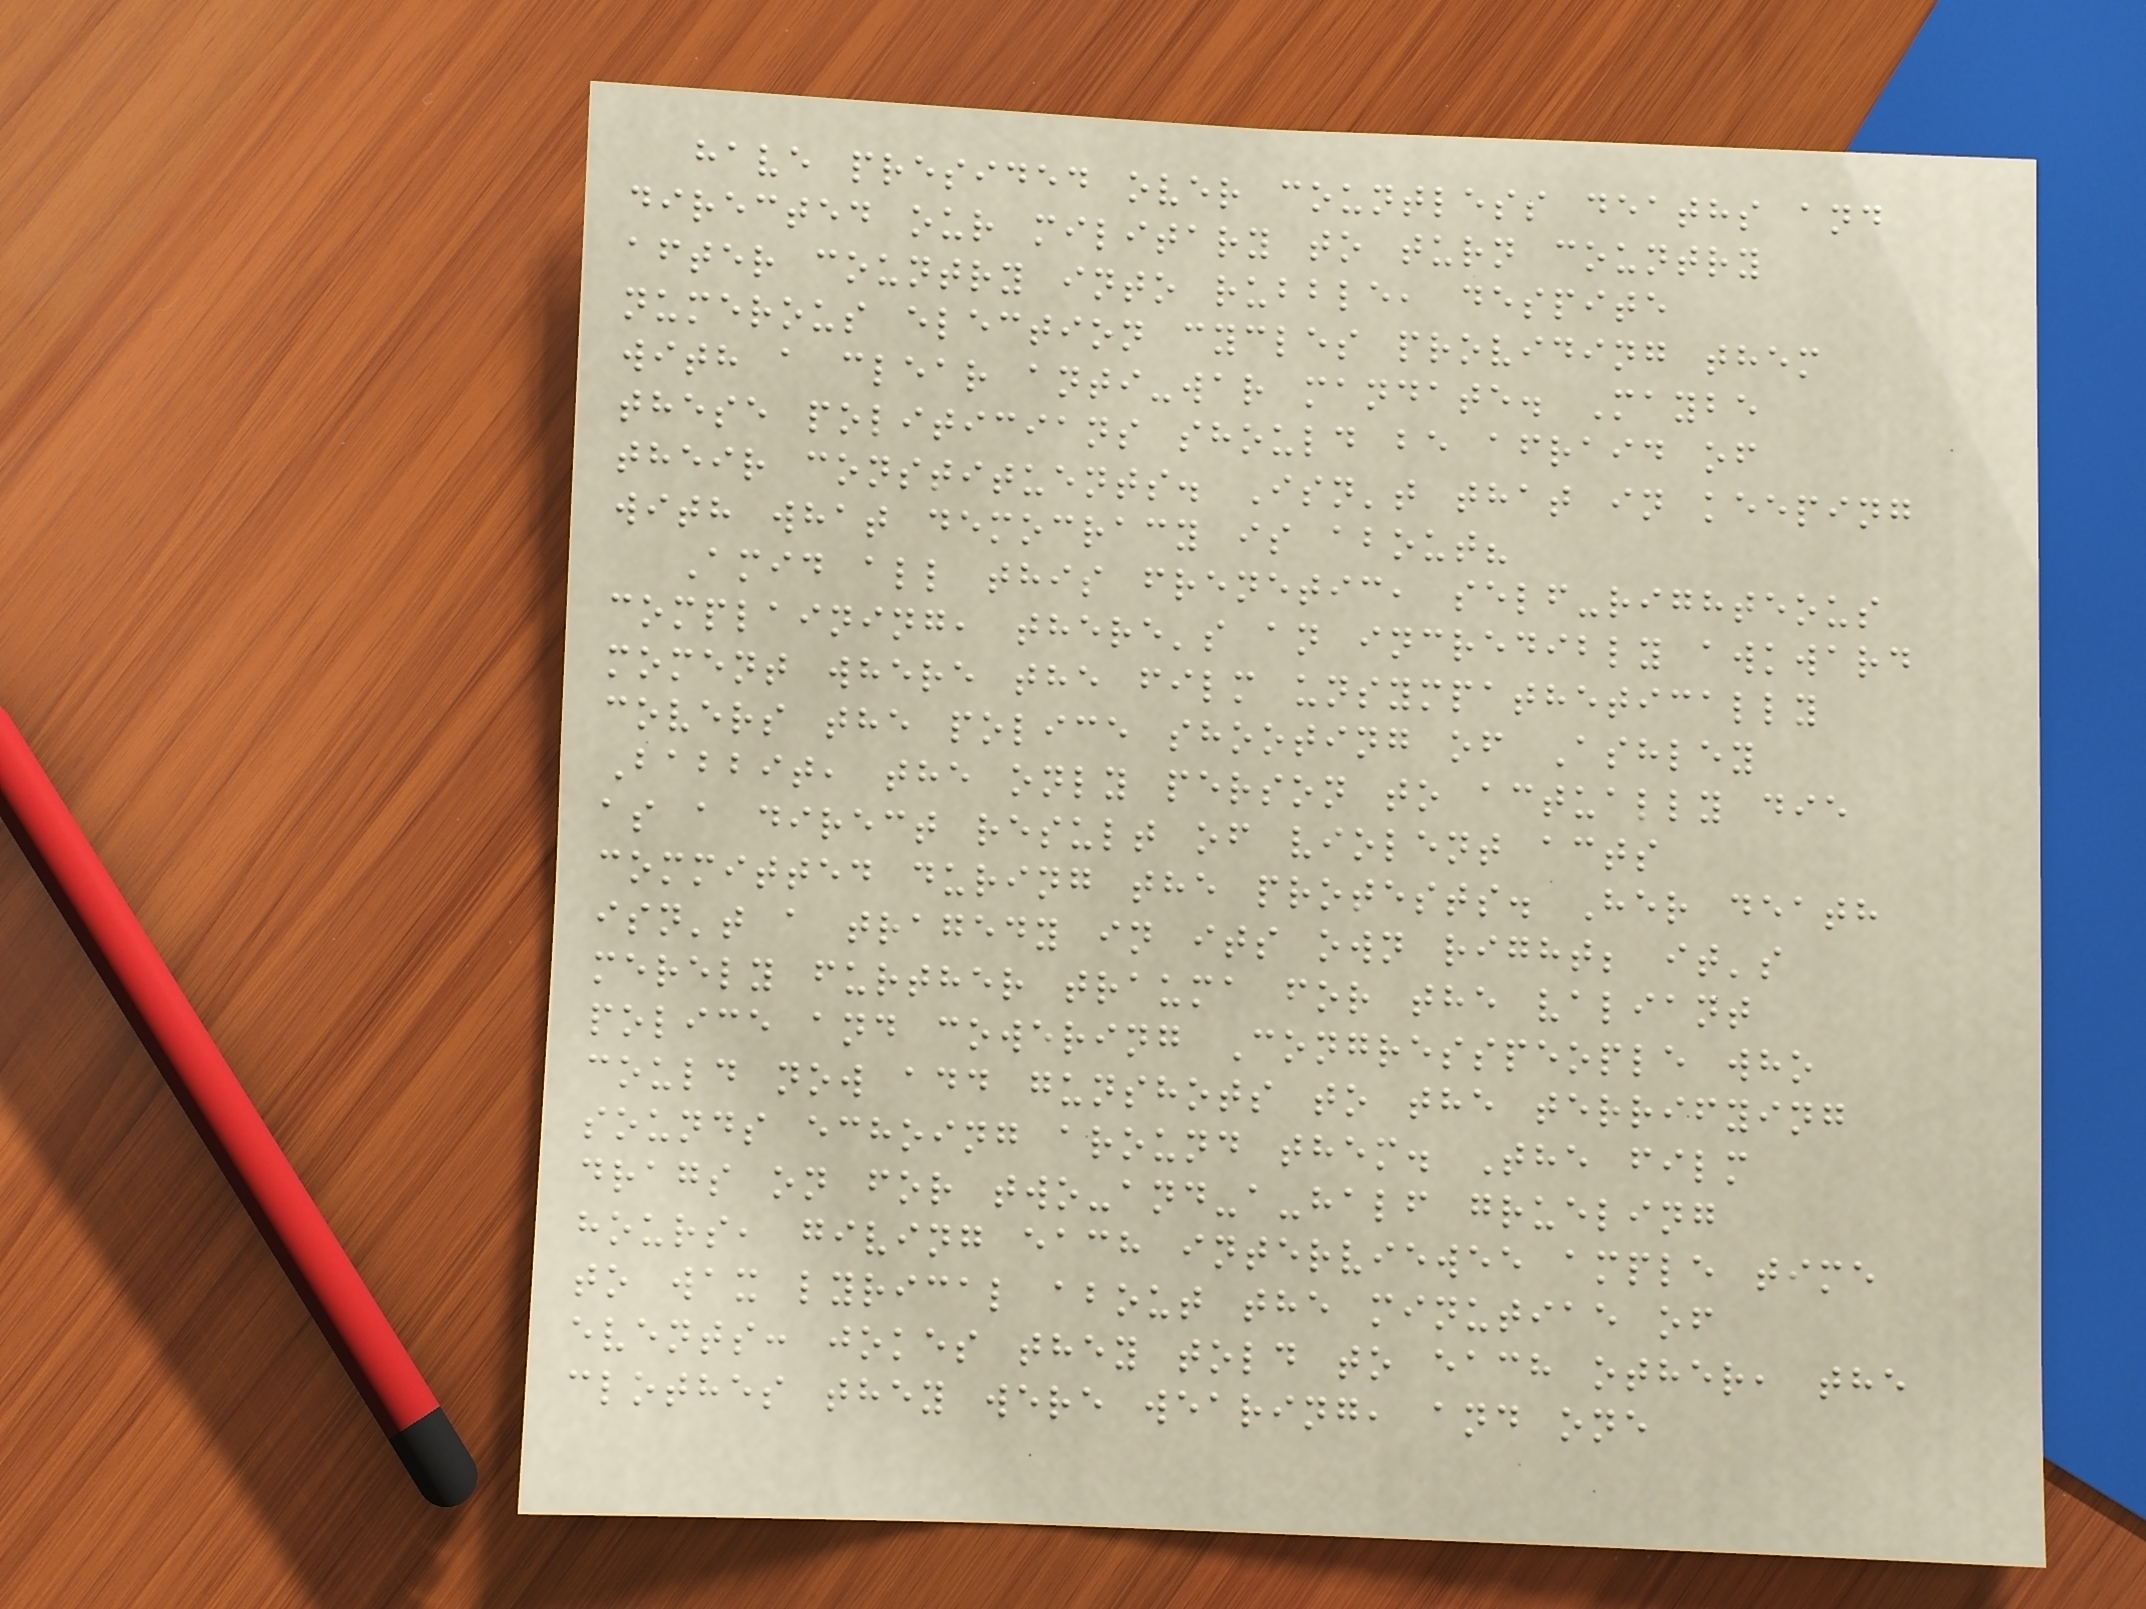have presided over countless deaths and
directed our military to turn country
after country into rubble, despite
numerous election cycles providing them
with a clear anti-war mandate. Maybe
these politicians should be afraid of
their constituents. Isn't that in keeping
with what democracy is about?
Amid all this frenetic, self-righteous
complaining, there's an incredibly awkward
moment where the film unsympathetically
covers the police shooting of Ashley
Babbit, the only person to actually die
as a direct result of violent acts
committed during the protests. Her death
isn't a tragedy in its own right; it's
merely further trauma for the valiant
police and cowering Congresspeople who
could now add gunshots to the terrifying
sounds echoing around them. The film
drags on for two-and-a-half grueling
hours, giving each interviewee ample time
to wax lyrical about the minutiae of
events: jokes they told to each other, the
clothes they were wearing, and one
